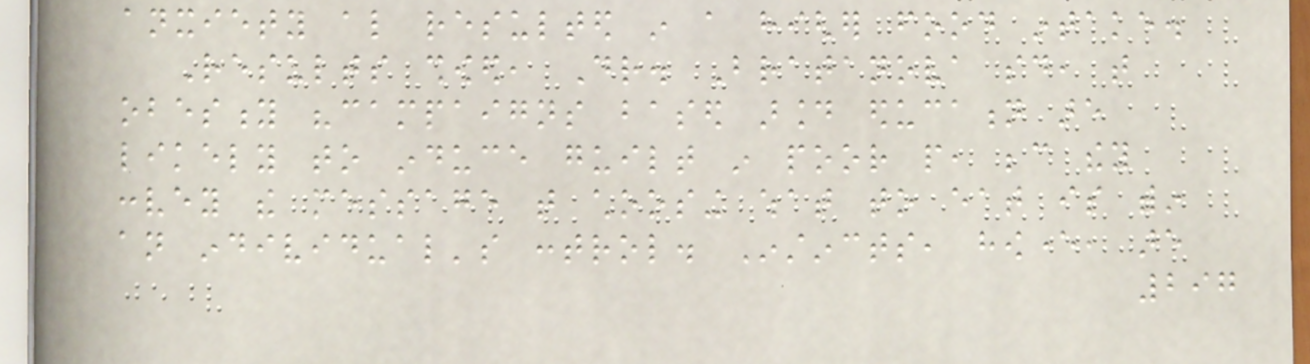anxiety also resulted in a higher food intake.
Results showed, Dr. Bratanova said, that
obesity "campaigns based around education are
likely to induce guilt in poor people, because they
convey the message that choosing what to eat is within
an individual's control. Instincts, however, are
297
